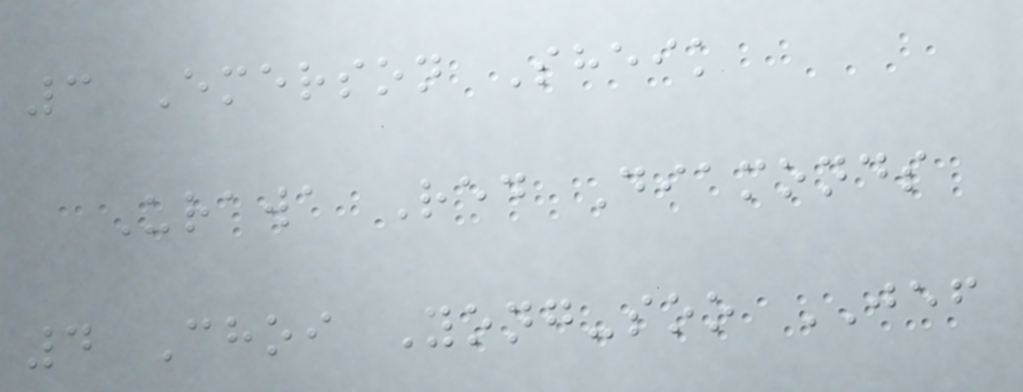3 Emerson Sheik
Urawa Red Diamonds
4 Choi Yong-soo JEF
